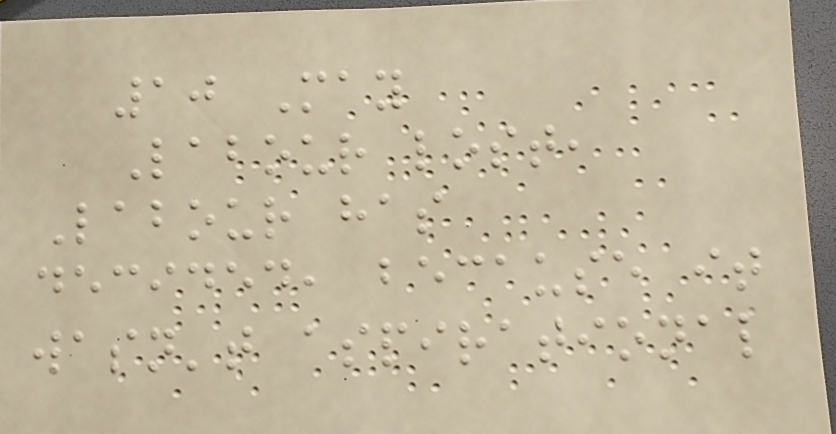10 May
Labour lost,
Labour has
decided, because it
wasn't aspirational
